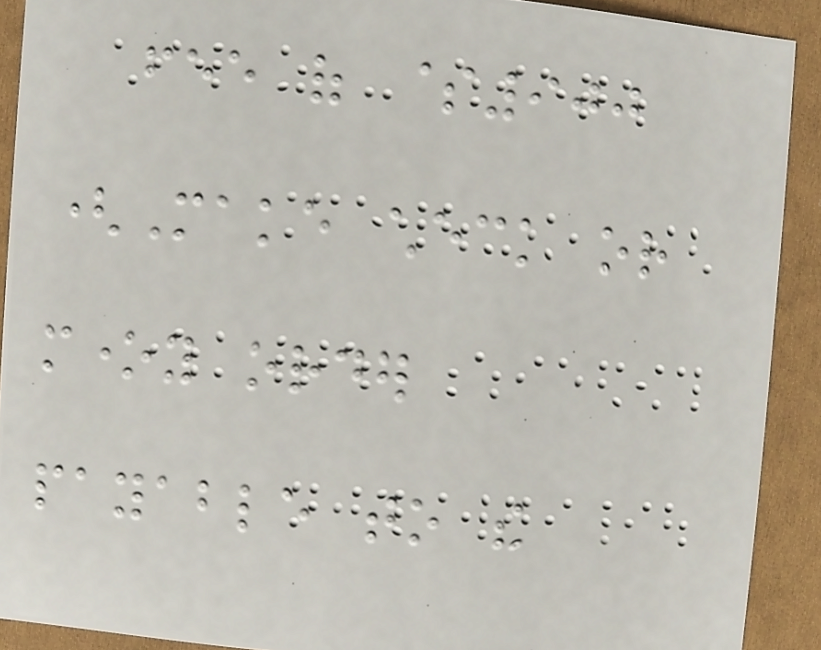fee of $900
(Make check or
money order
payable to the
